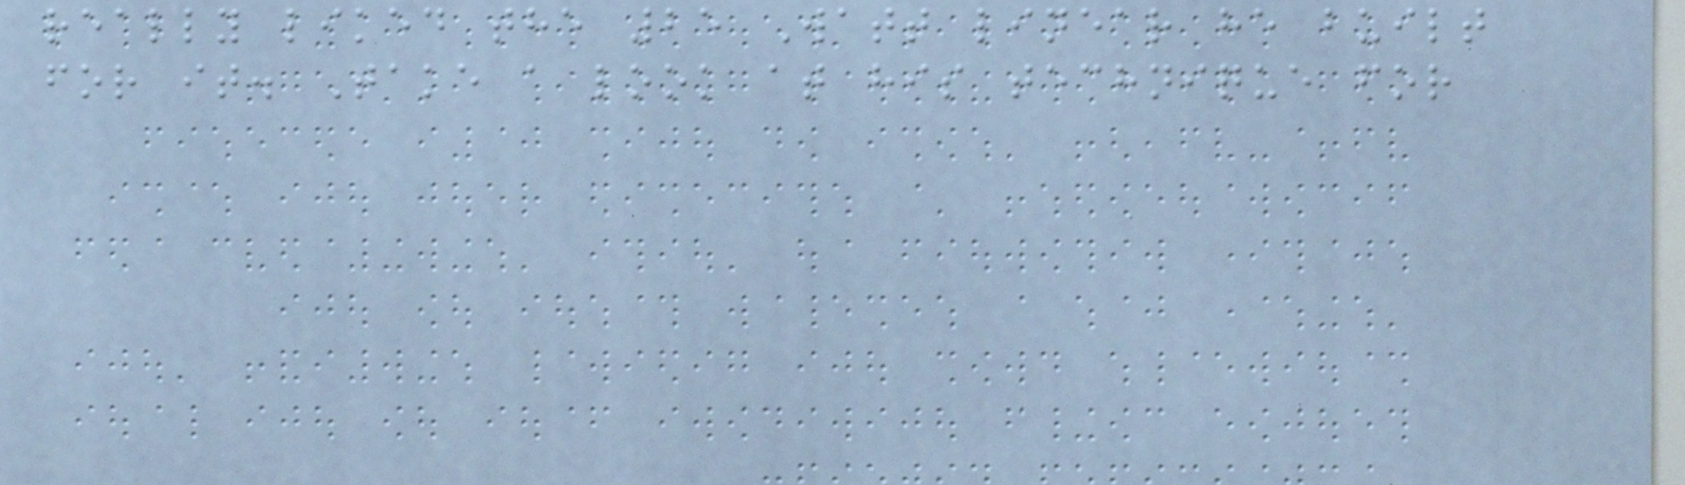really liked the 25 Watt linear he built
for it. Take a look at his technique for
